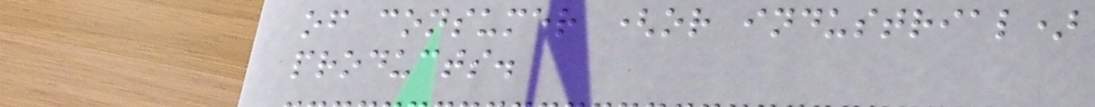of consumer (or industrial)
products.
